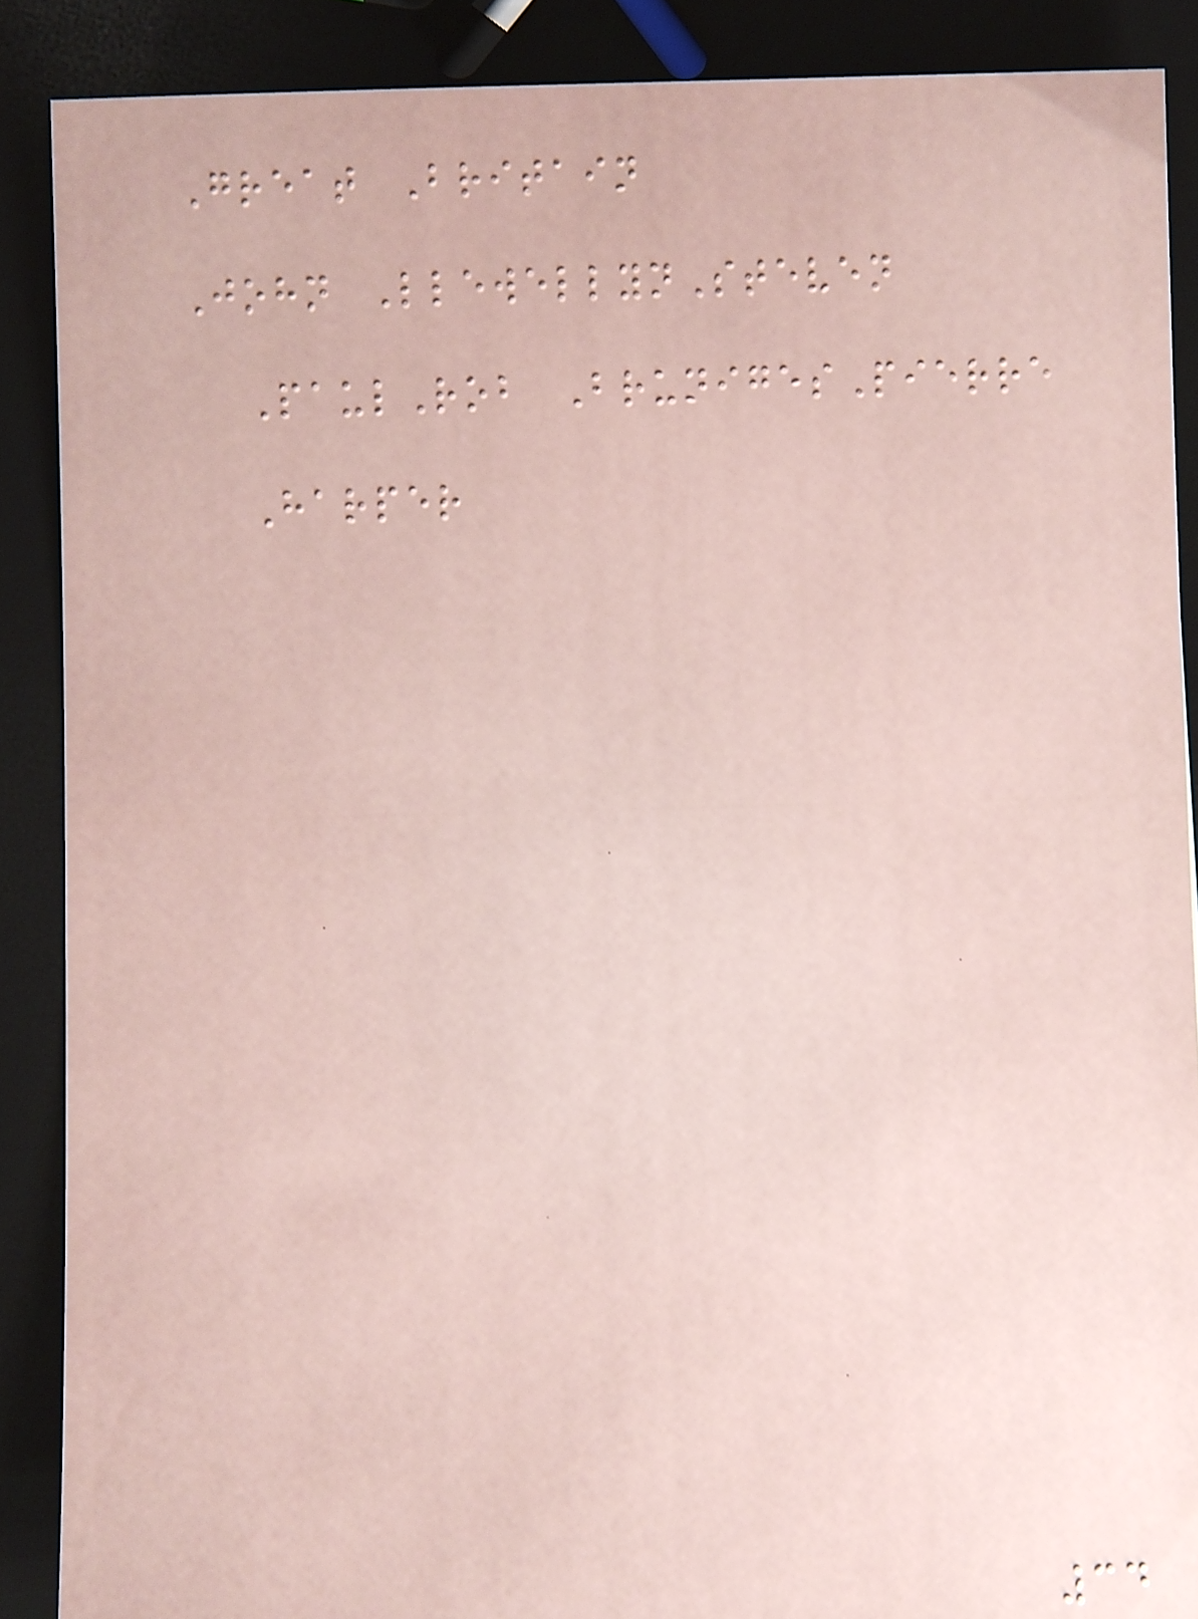Great Britain
John LlewellynSteven
PaulRob BrunigesPierre
Harper
34
